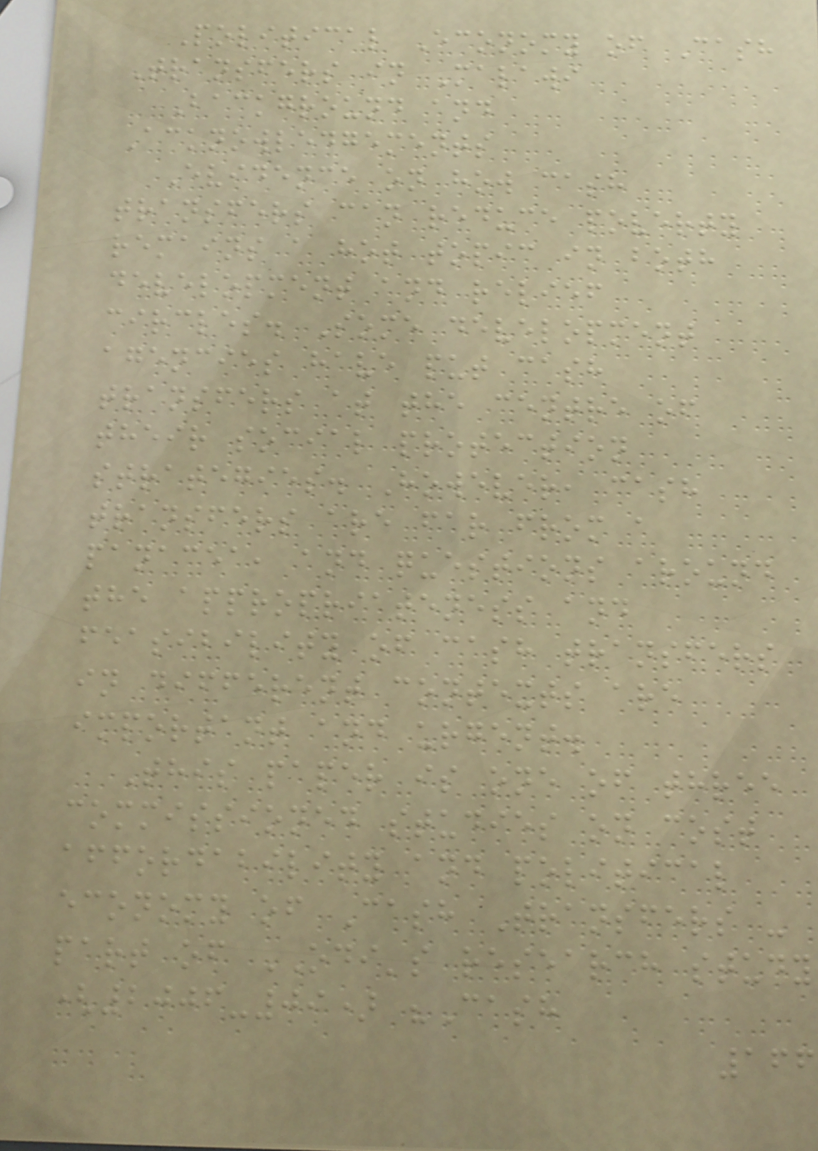Political Economy of Cash
Transfers in Malawi
Background and
Acknowledgements
Evidence on how cash
transfers can reduce poverty
remains a hot topic in both
development and relief
circles. Some development
agencies have put cash
transfers at the centre of
their social protection
strategies. However, cash
transfers are far from a
panacea, and questions around
the appropriateness and
feasibility of cash transfers
in different contexts are
important and urgent.
This paper is one of three
commissioned studies on cost
affordability and political
economy of Cash Transfers -
part of ODI's research study
(2006-09) "Cash
166
